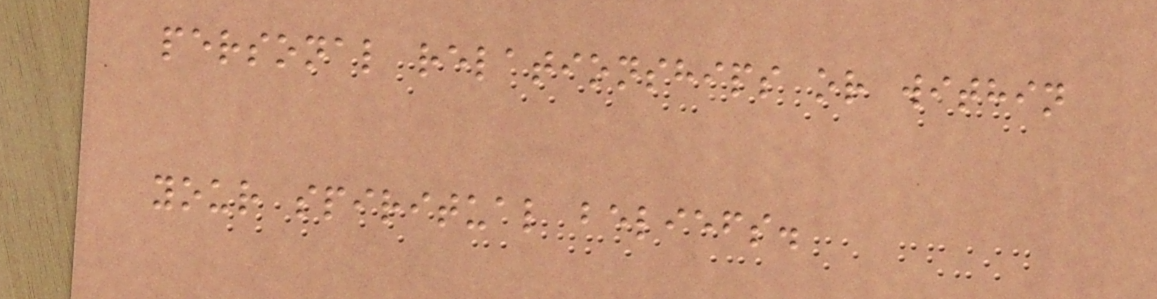personal relationships or within
your spiritual beliefs.
